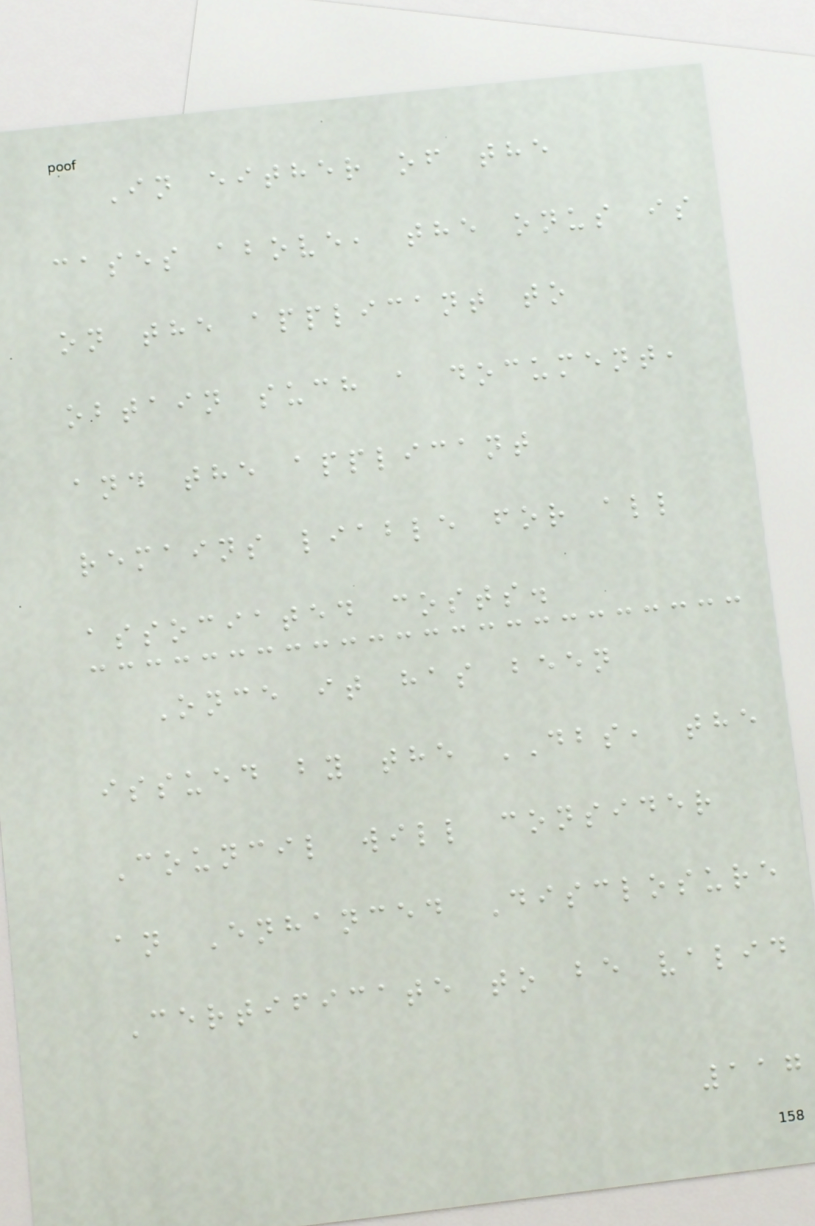In either of the
cases above, the onus is
on the applicant to
obtain such a document,
and the applicant
remains liable for all
associated costs.
Once it has been
issued by the DBS, the
Council will consider
an Enhanced Disclosure
Certificate to be valid
117
